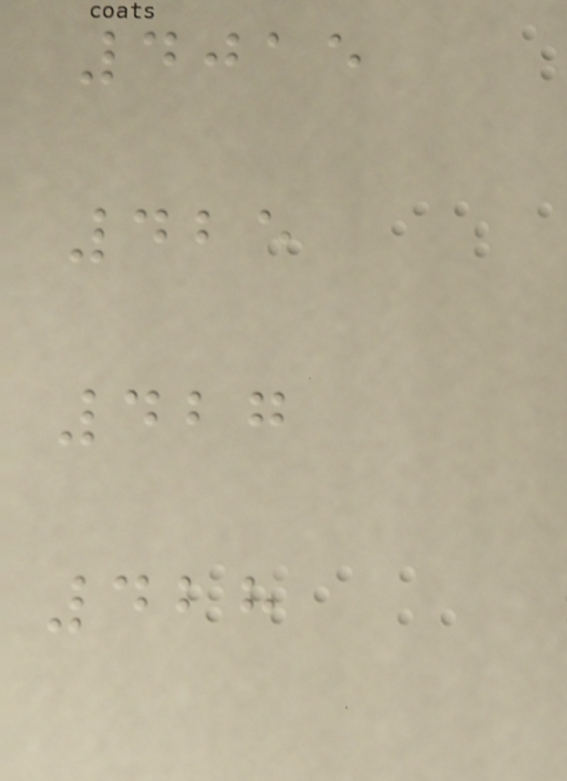4015
425
427
428
